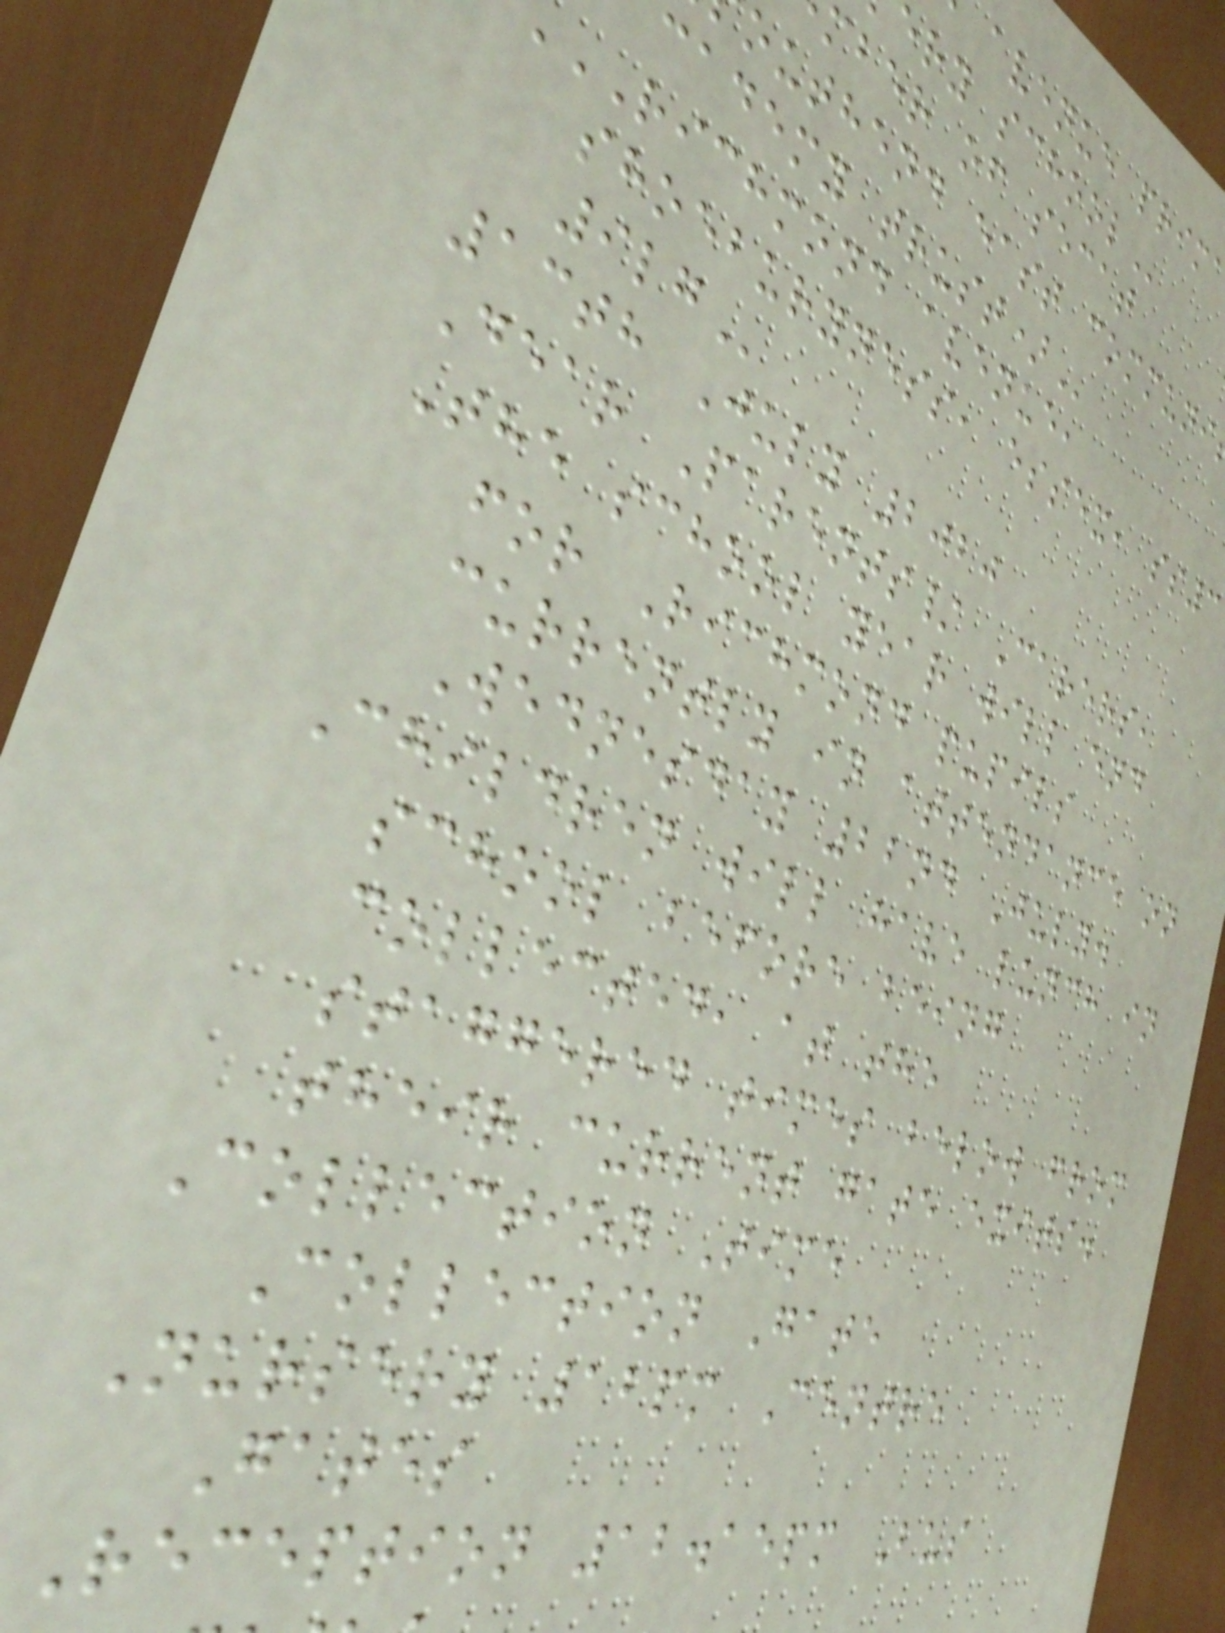mber of secat
outhend east
cademy
RICHMOND avenue,
shoeburyness, essex, ss3
13th July 2020
Dear Parents/ Carers,
The school year will end
for Richmond pupils
currently in attendance on
Wednesday 22nd July.
Children will have lunch in
school before being
collected, at the
staggered times below from
their current gate exits.
Collection Time
Collection Gate
Nursery 12pm Centre
Gates
Reception 12.15pm Bus
